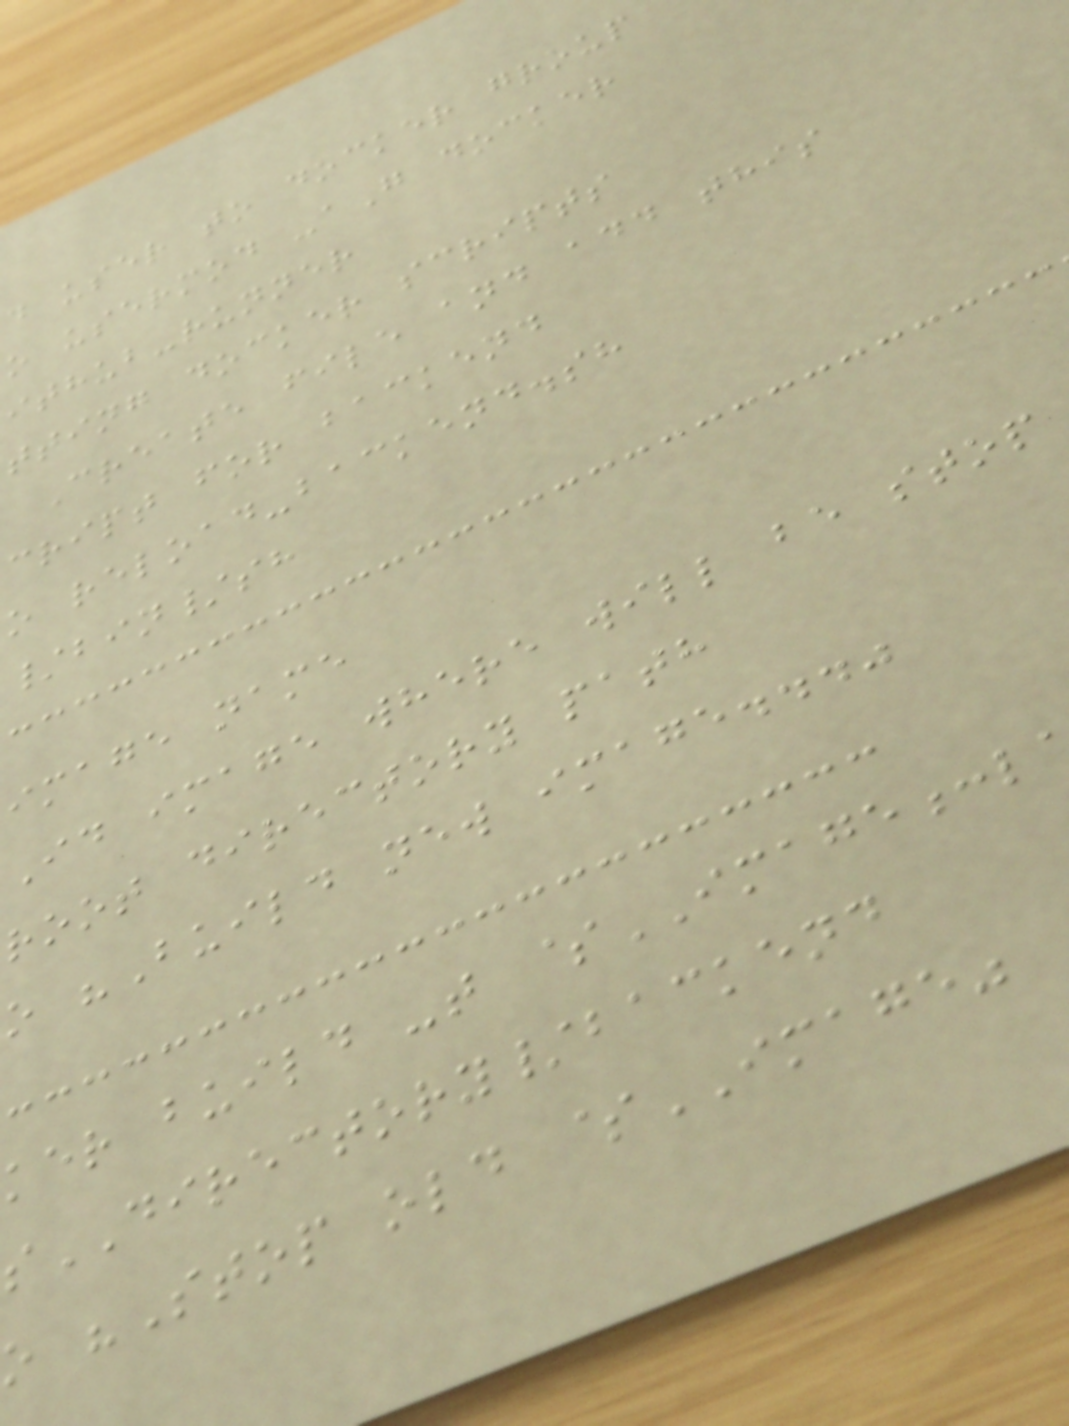d user to docker group
o usermod -aG docker
ithub-runner
tting docker scripts
Create file and add this
cript for backend
o reload-backend.sh
/bin/sh
image name
id image where will be stop
root directory path
o "Build new image..."
ker build -t $IMAGE:l
DIRECTORY/backend
o "Stop old $IMAGE"
